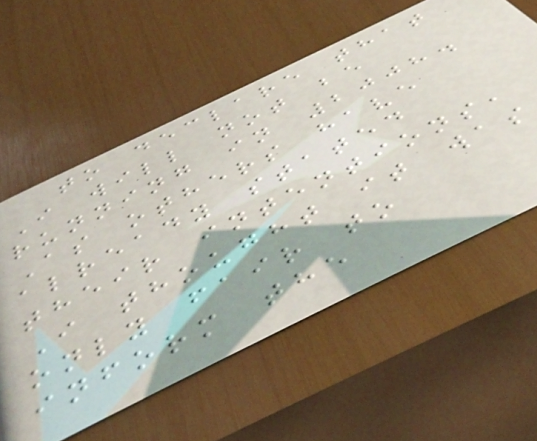to declare that
I will not be
running in 2008.
As others have
already stated
their intentions,
I thought it was
only fair to
inform the
